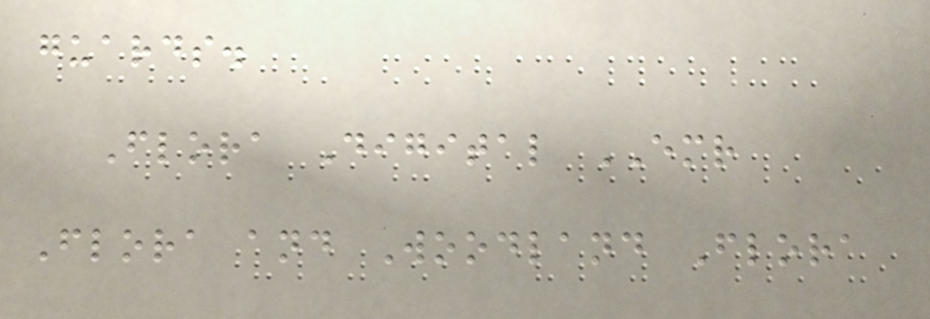guards.
Flora Digital EMR
Flora and Woodland Flora
